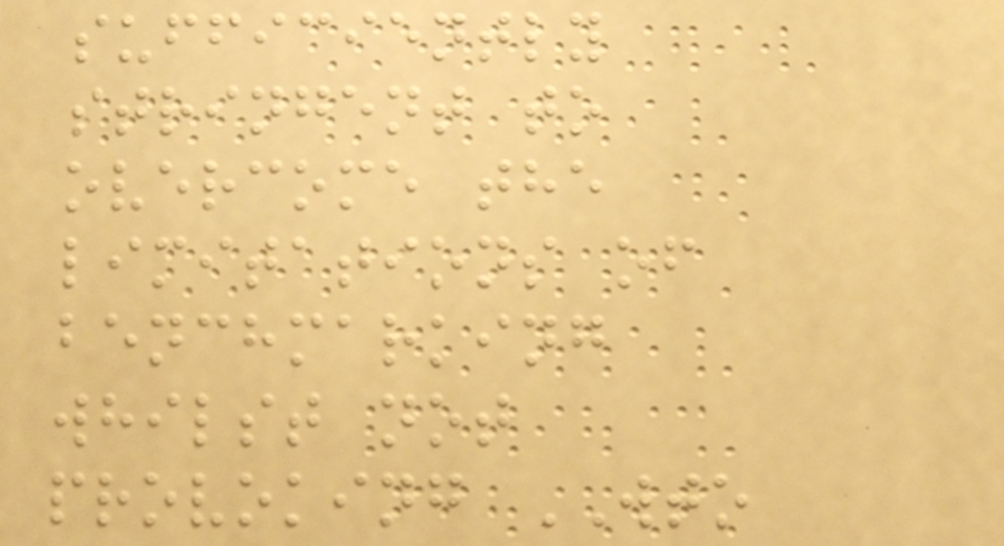sufficiently
stringent to
overcome the
limitations of
benchmarking
whilst not
provoking WTO
